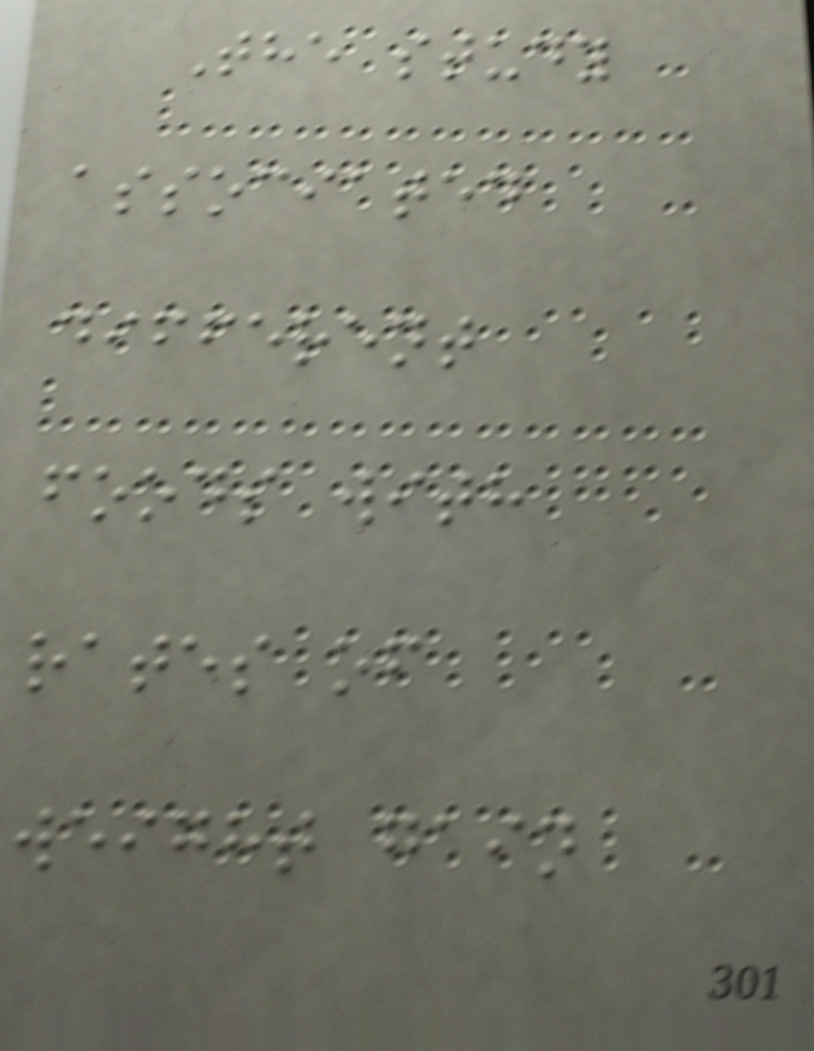The study
associated
different
foods with
rates of
weight gain
